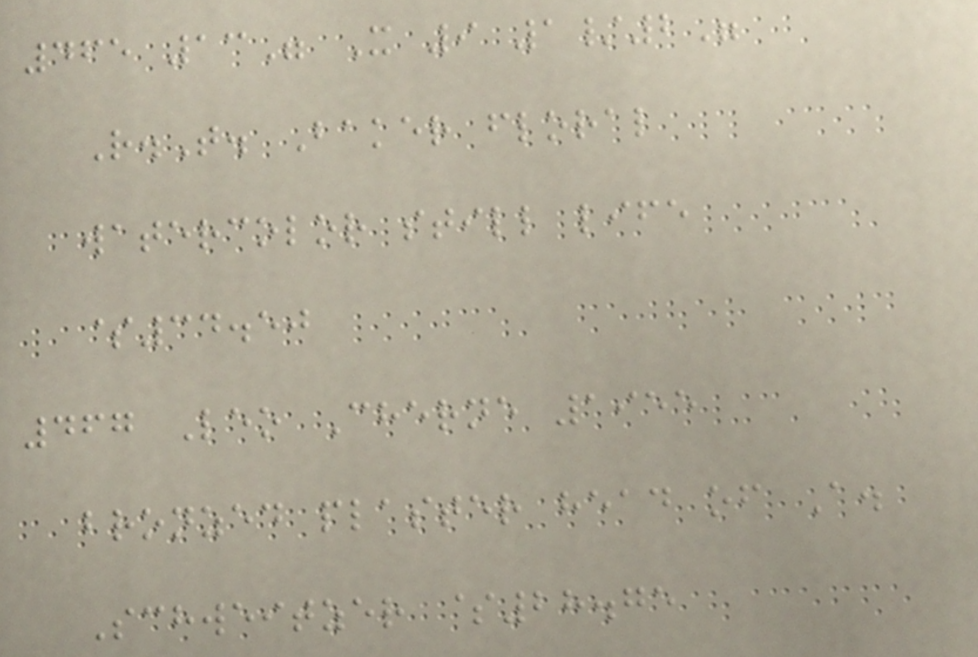465 13" X 9 1/2"
R.T. Baker floral
watercolor still life
$34.50
467 Leo Cherne 1955
bronzed plaster head of A.
Schweitzer $28.75
